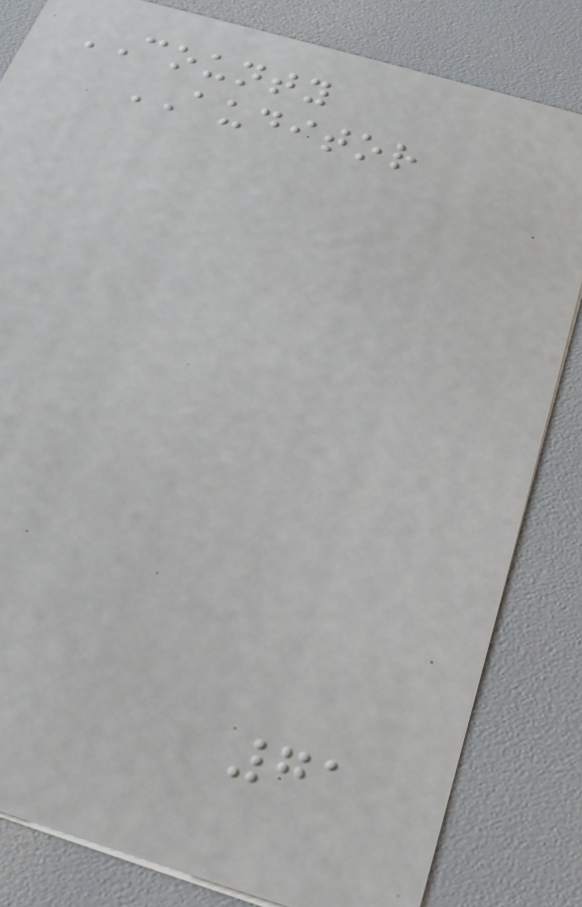COUNTY
AUDITOR
71
